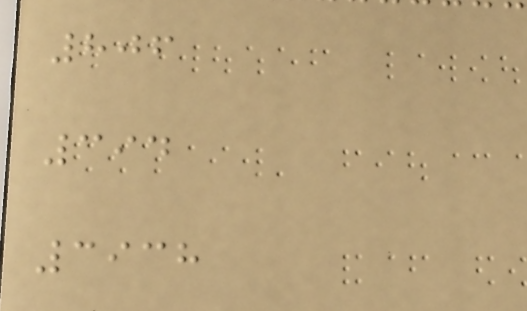806
394
3938
